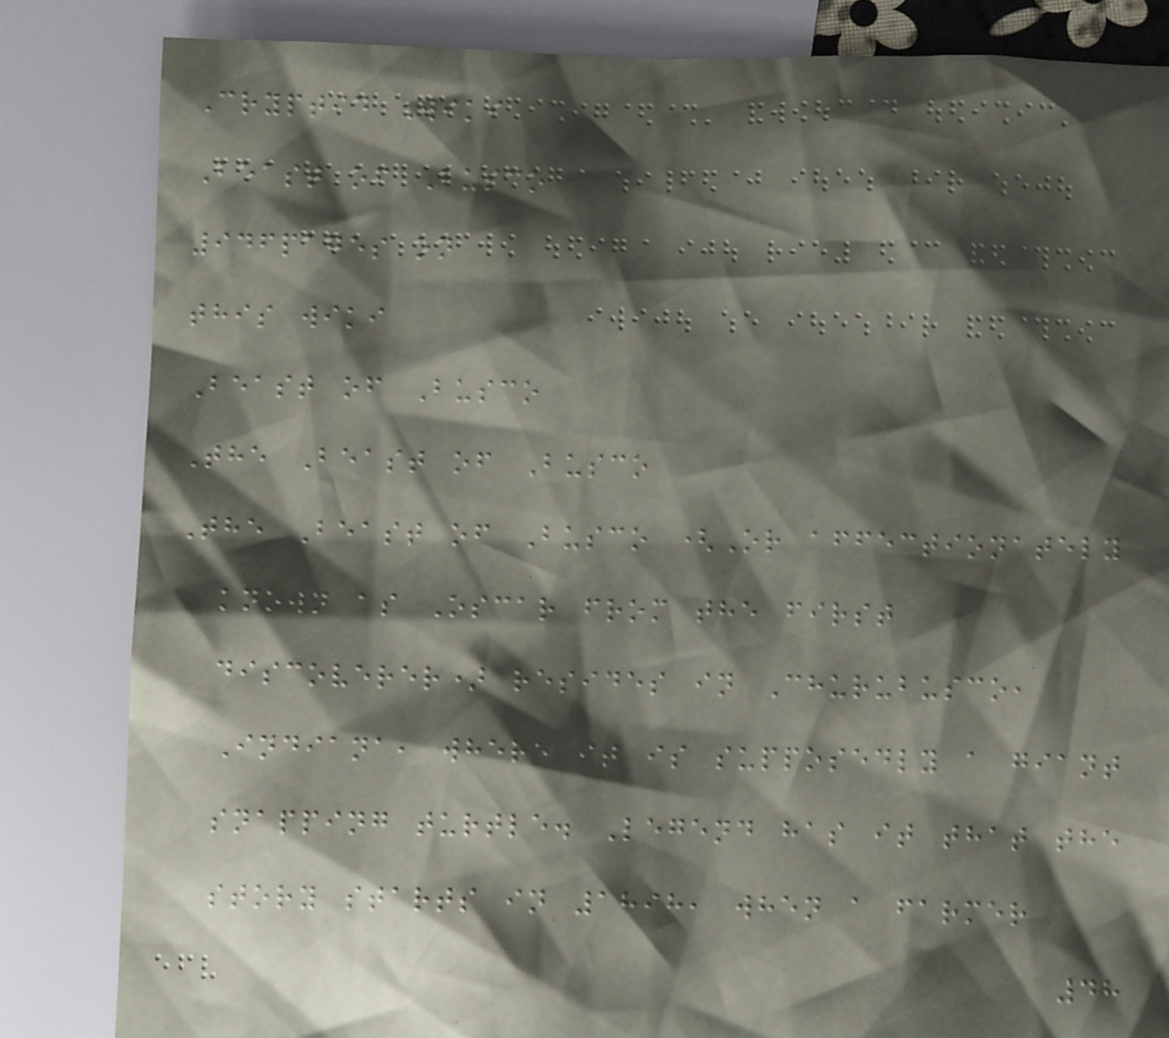Cryptid Wiki
Beast of Busco
946pages on
this wiki
Beast of Busco
The Beast of Busco
The Beast of Busco (Or affectionately
known as Oscar from the first
discoverer) resides in Churubusco,
Indiana, where it is supposedly a giant
snapping turtle. Legend has it that the
story starts in 1898, when a farmer
48
